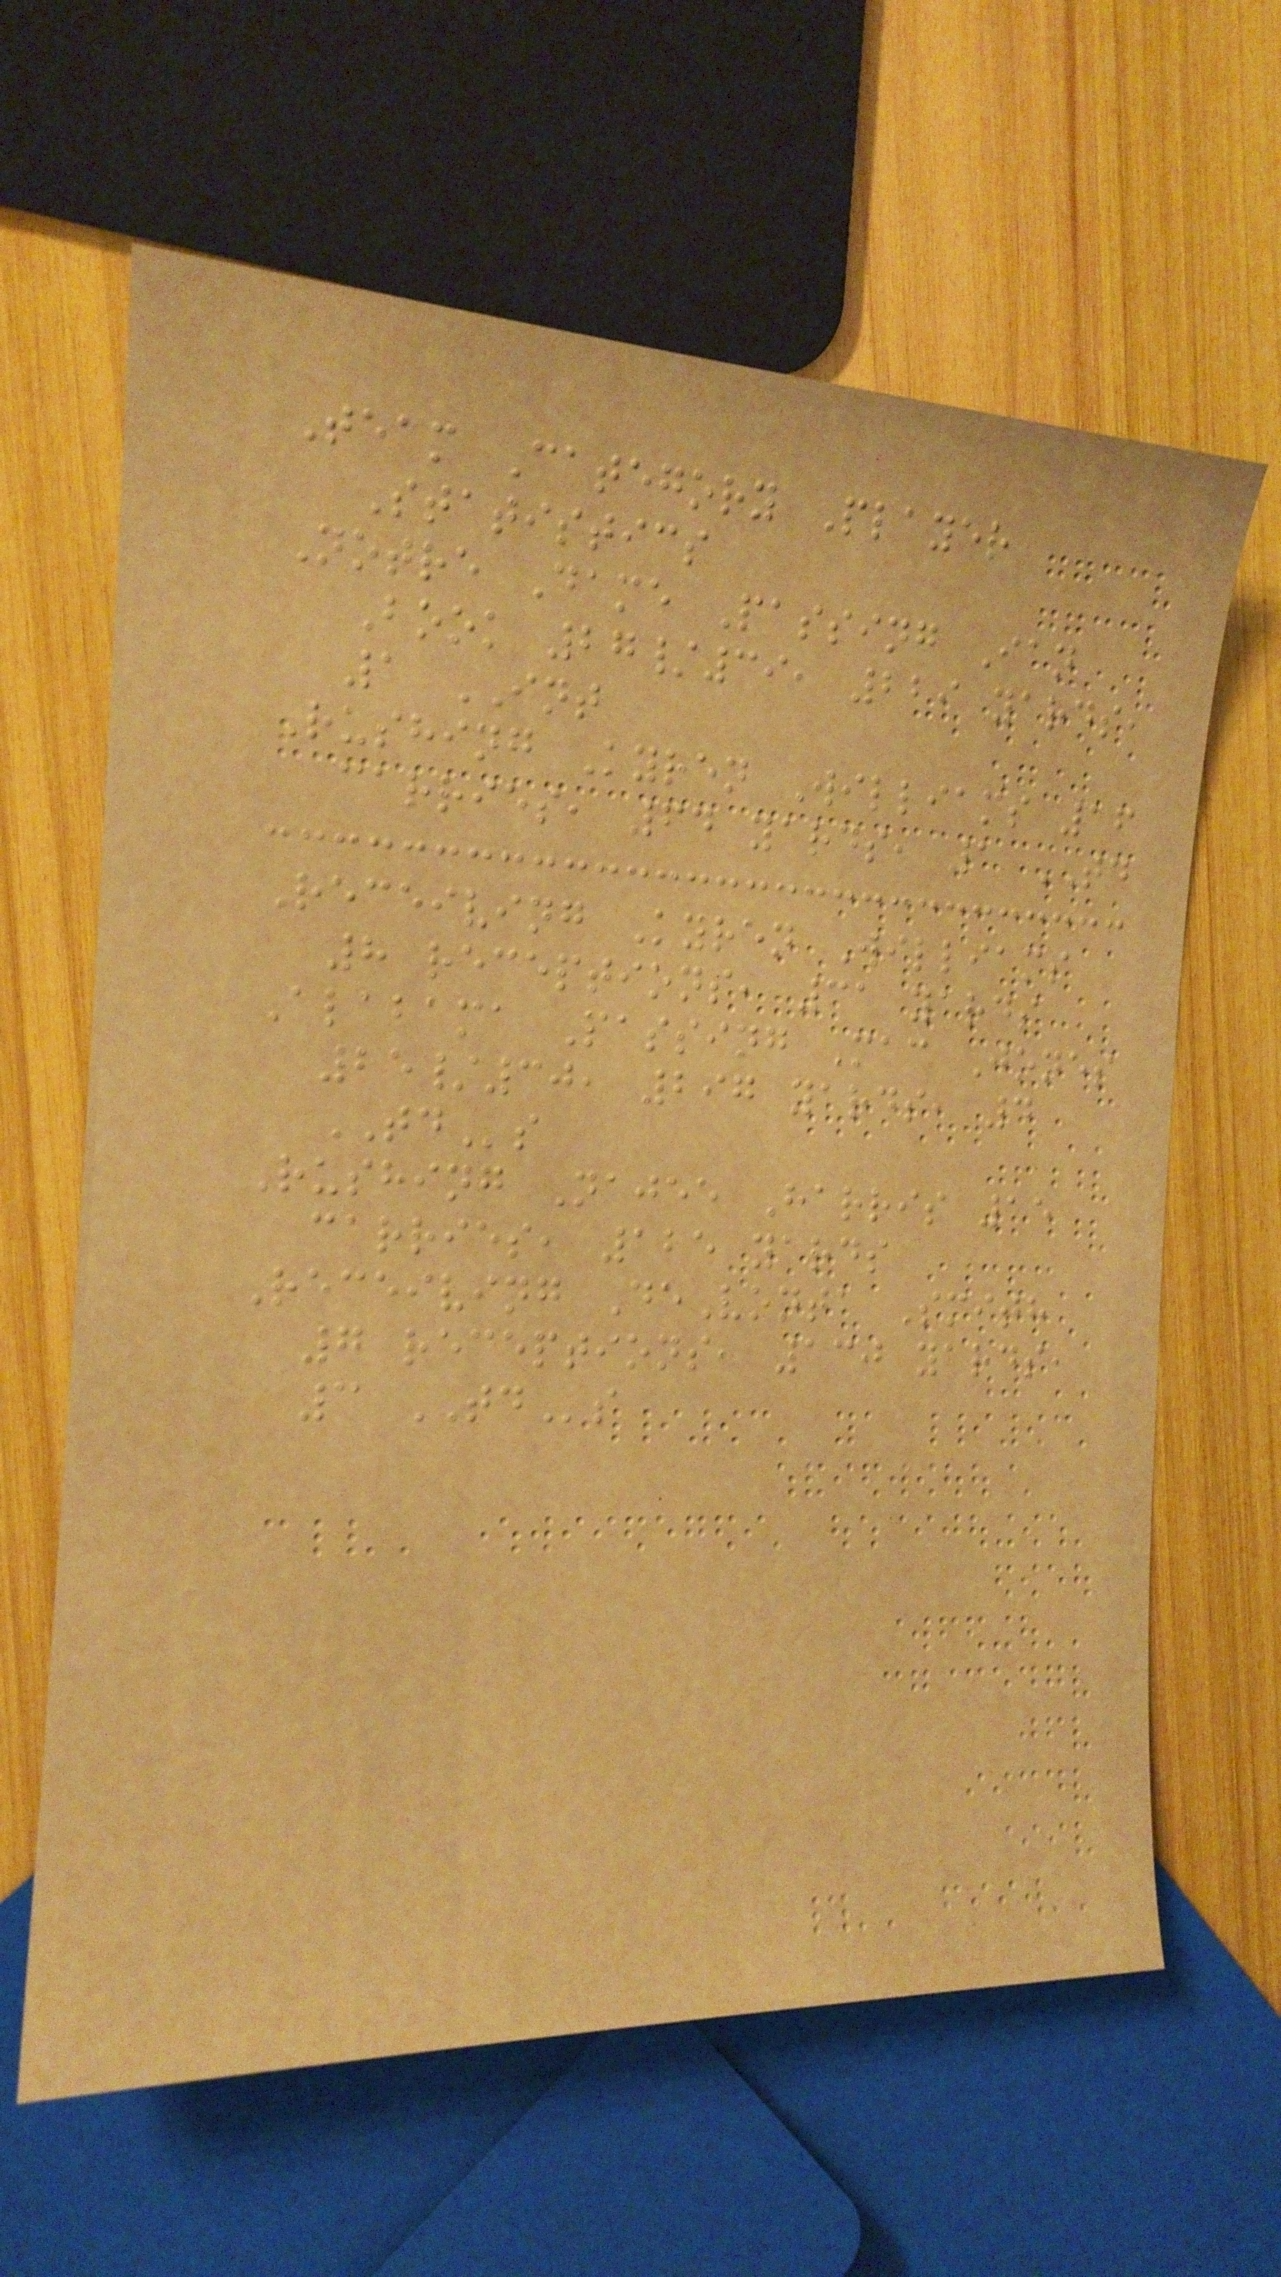Team Category Player
Statistics
Notre Dame Passing Ian
Book 27/39, 229 yards,
1 INT
Rushing Kyren Williams 16
carries, 64 yards, 1 TD
Receiving Kyren Williams
8 receptions, 31 yards
Alabama Passing Mac Jones
25/30, 297 yards, 4
TDs
Rushing Najee Harris 15
carries, 125 yards
Receiving DeVonta Smith
7 receptions, 130 yards,
3 TDs
